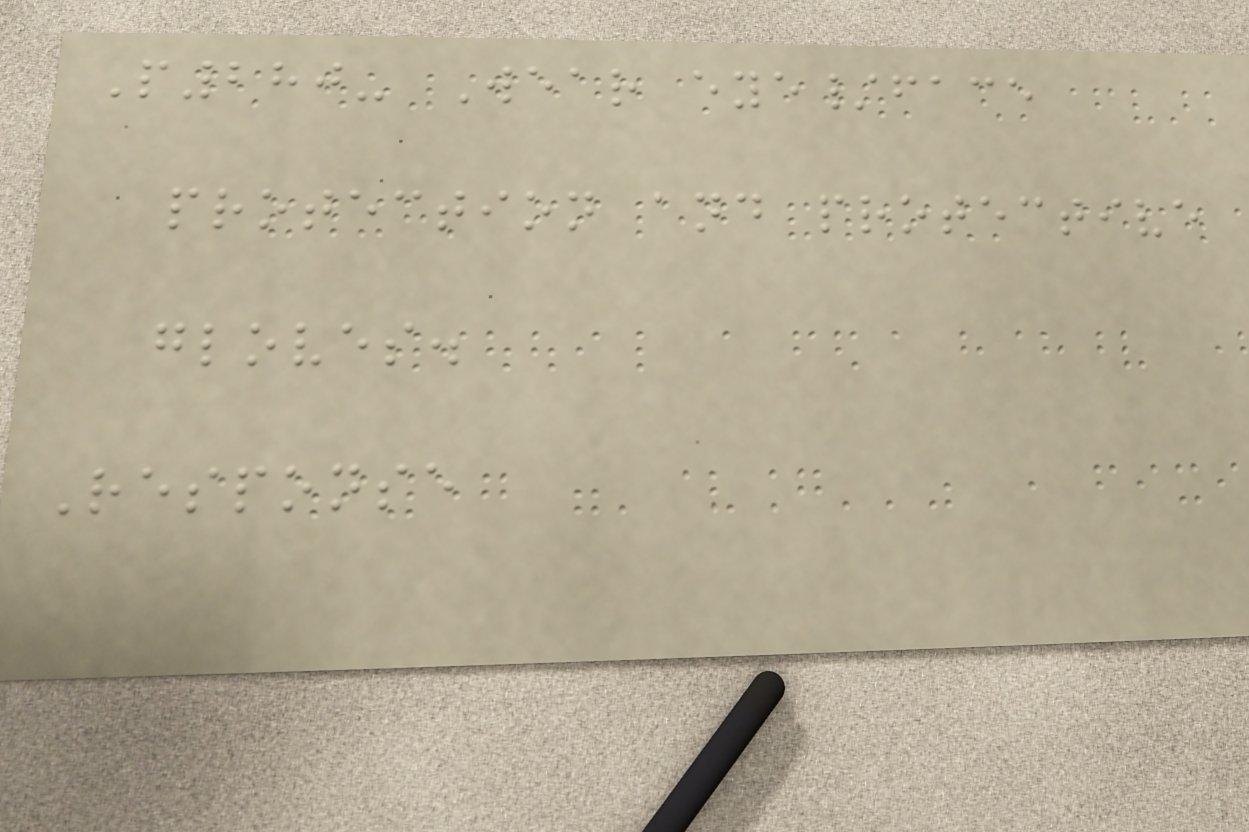P280- Wear eye/face
protection and protective
gloves.
Response
